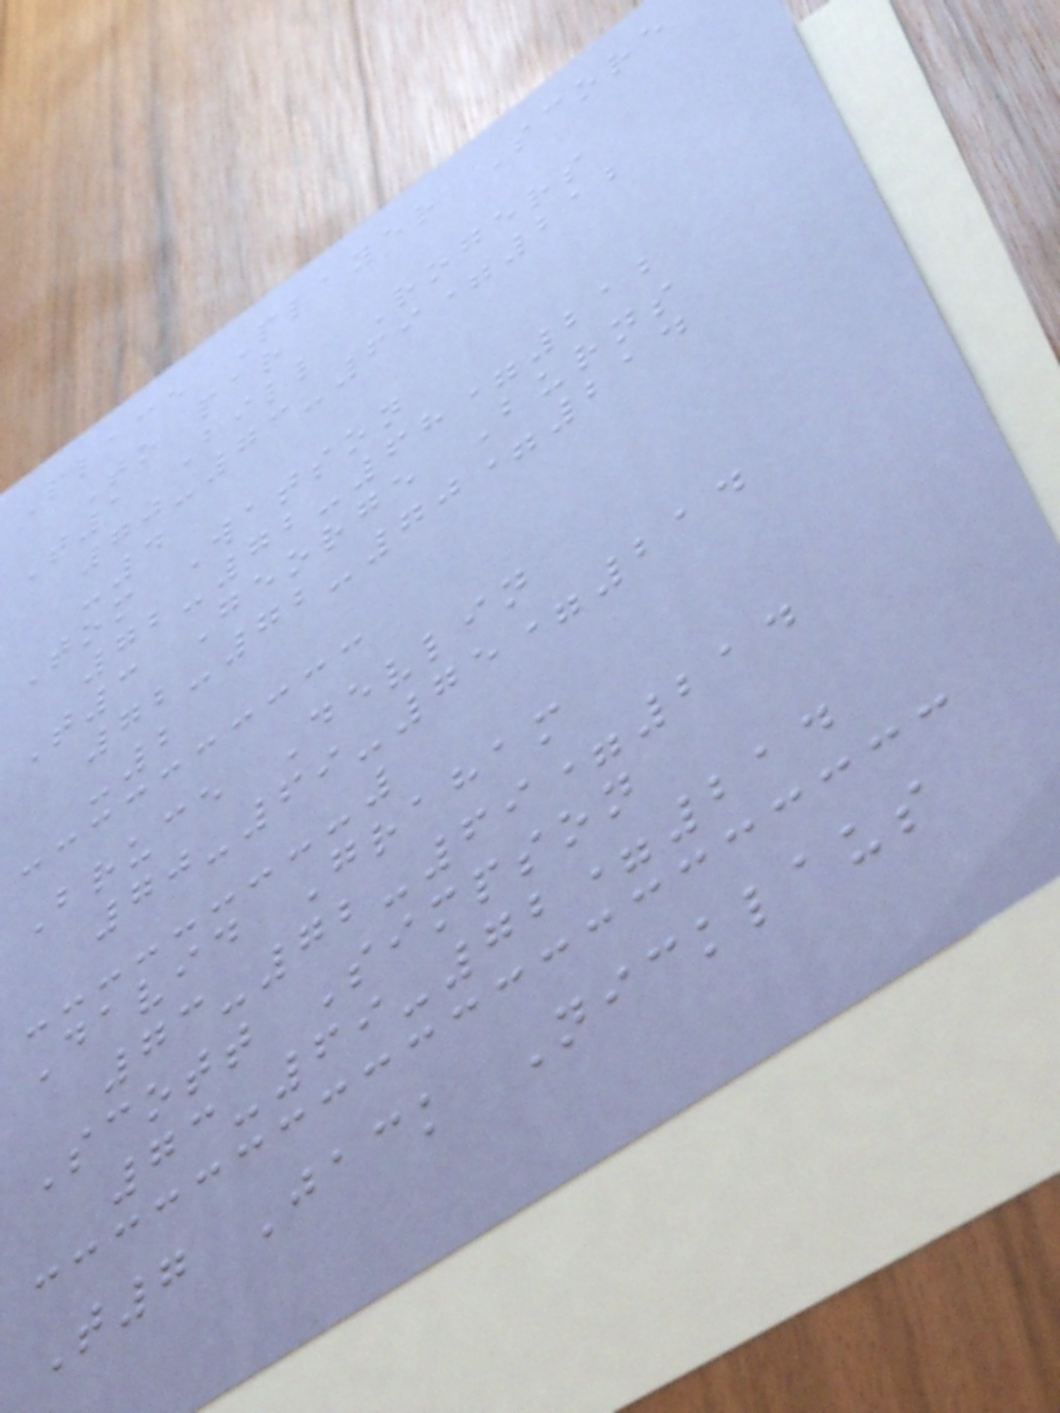Place Player Score
To par
T1 Bill Rogers
70-73-69=212
-4
Tom Watson
72-72-68=212
T3 George Burns
72-72-70=214
-2
Bruce Devlin
70-69-75=214
David Graham
73-72-69=214
Scott Simpson
73-69-72=214
T7 Jack Nicklaus
